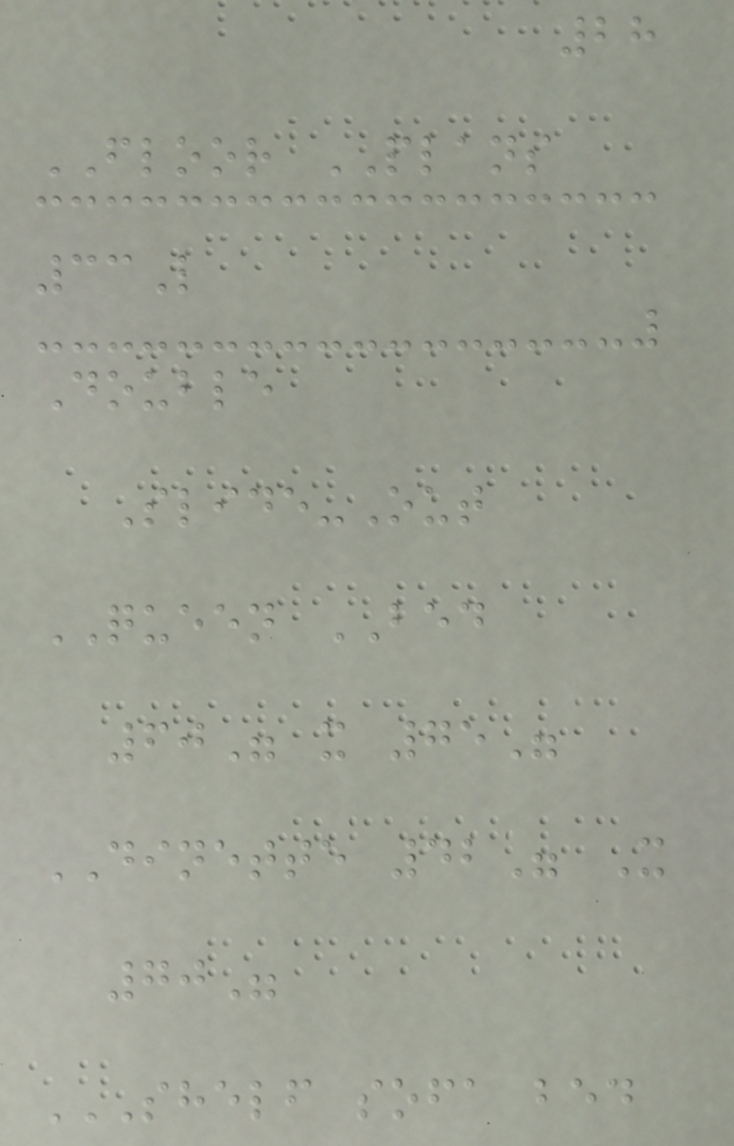28
FLOOR PLANS
33L
Double
Slide-Out
QUEEN BED
60" x 75"
DINETTE 42" X
70"
SHELF SOFA BED
